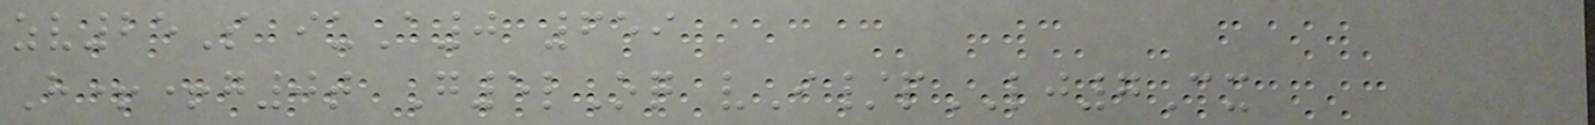zv25S iuA0 659
H++g0t G5lOq vI/pLJ7Cx
